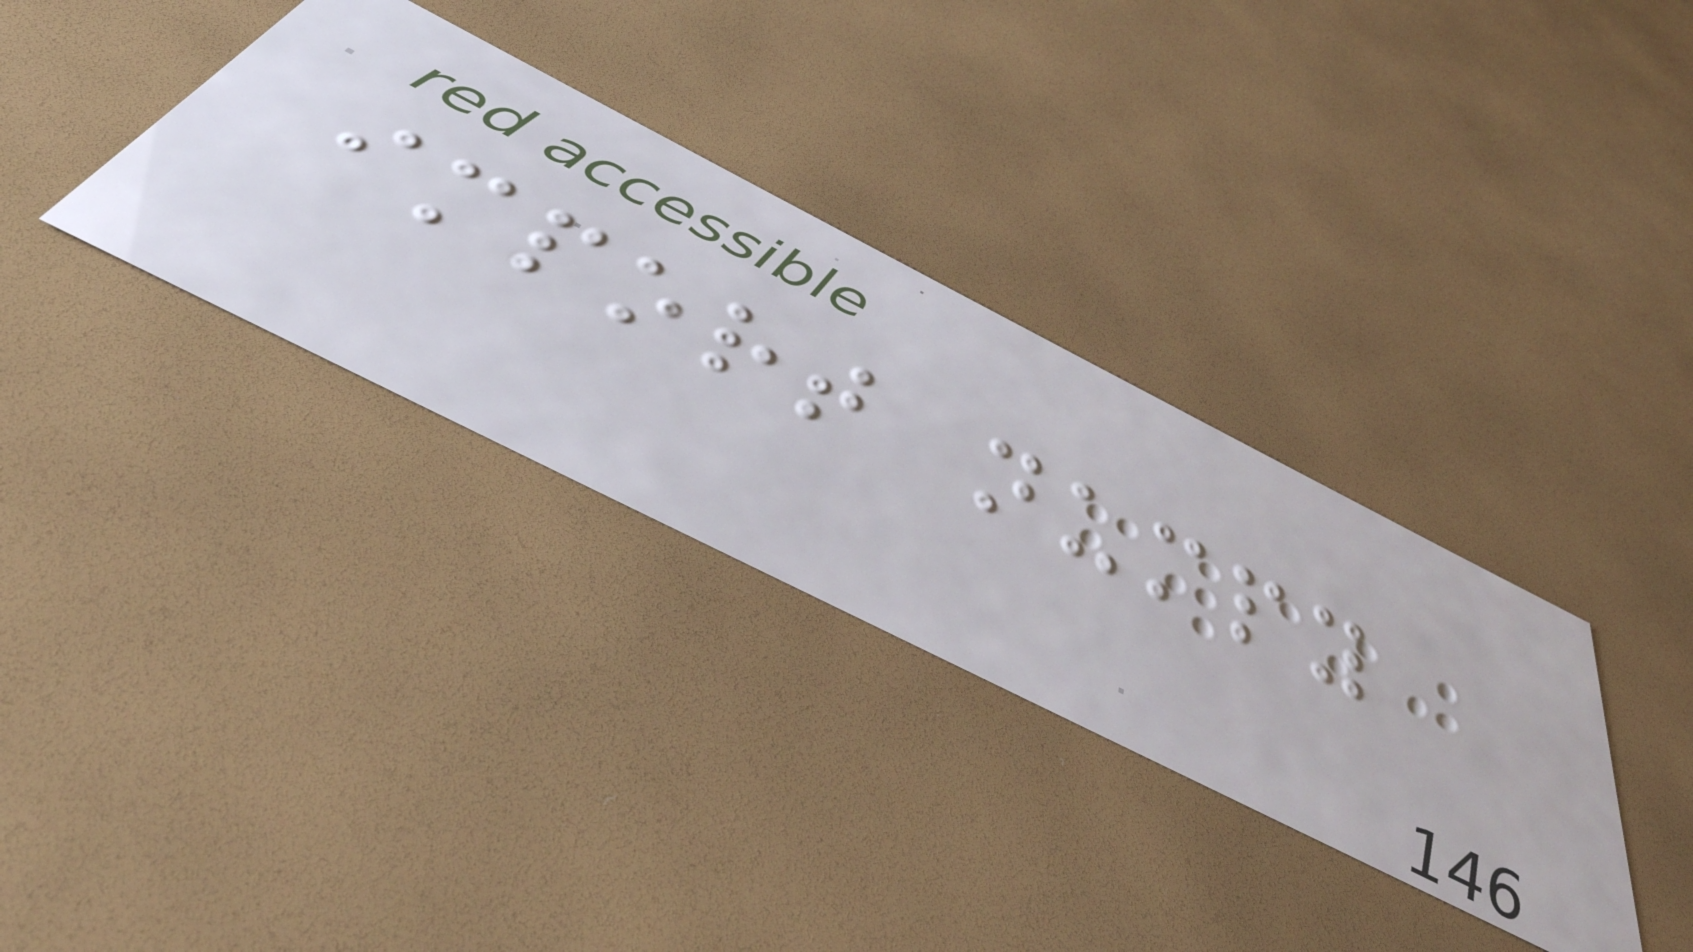import numpy
